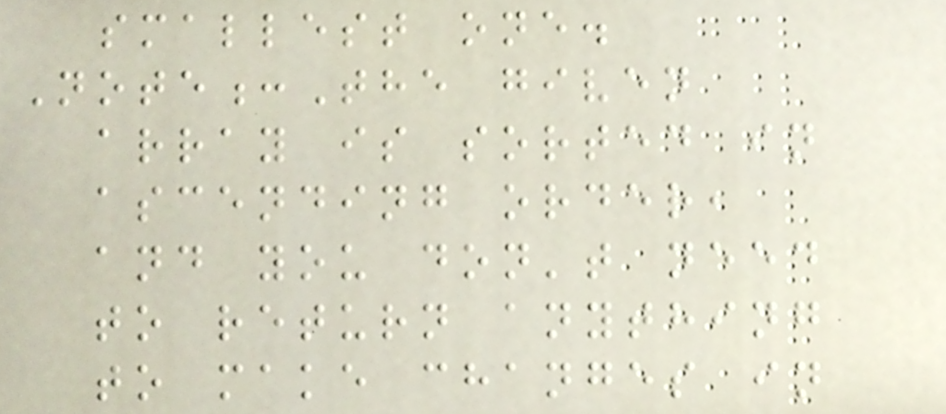smallest one.
Note:The given
array is sorted in
ascending order,
and you don't need
to return anything
to make changes in
